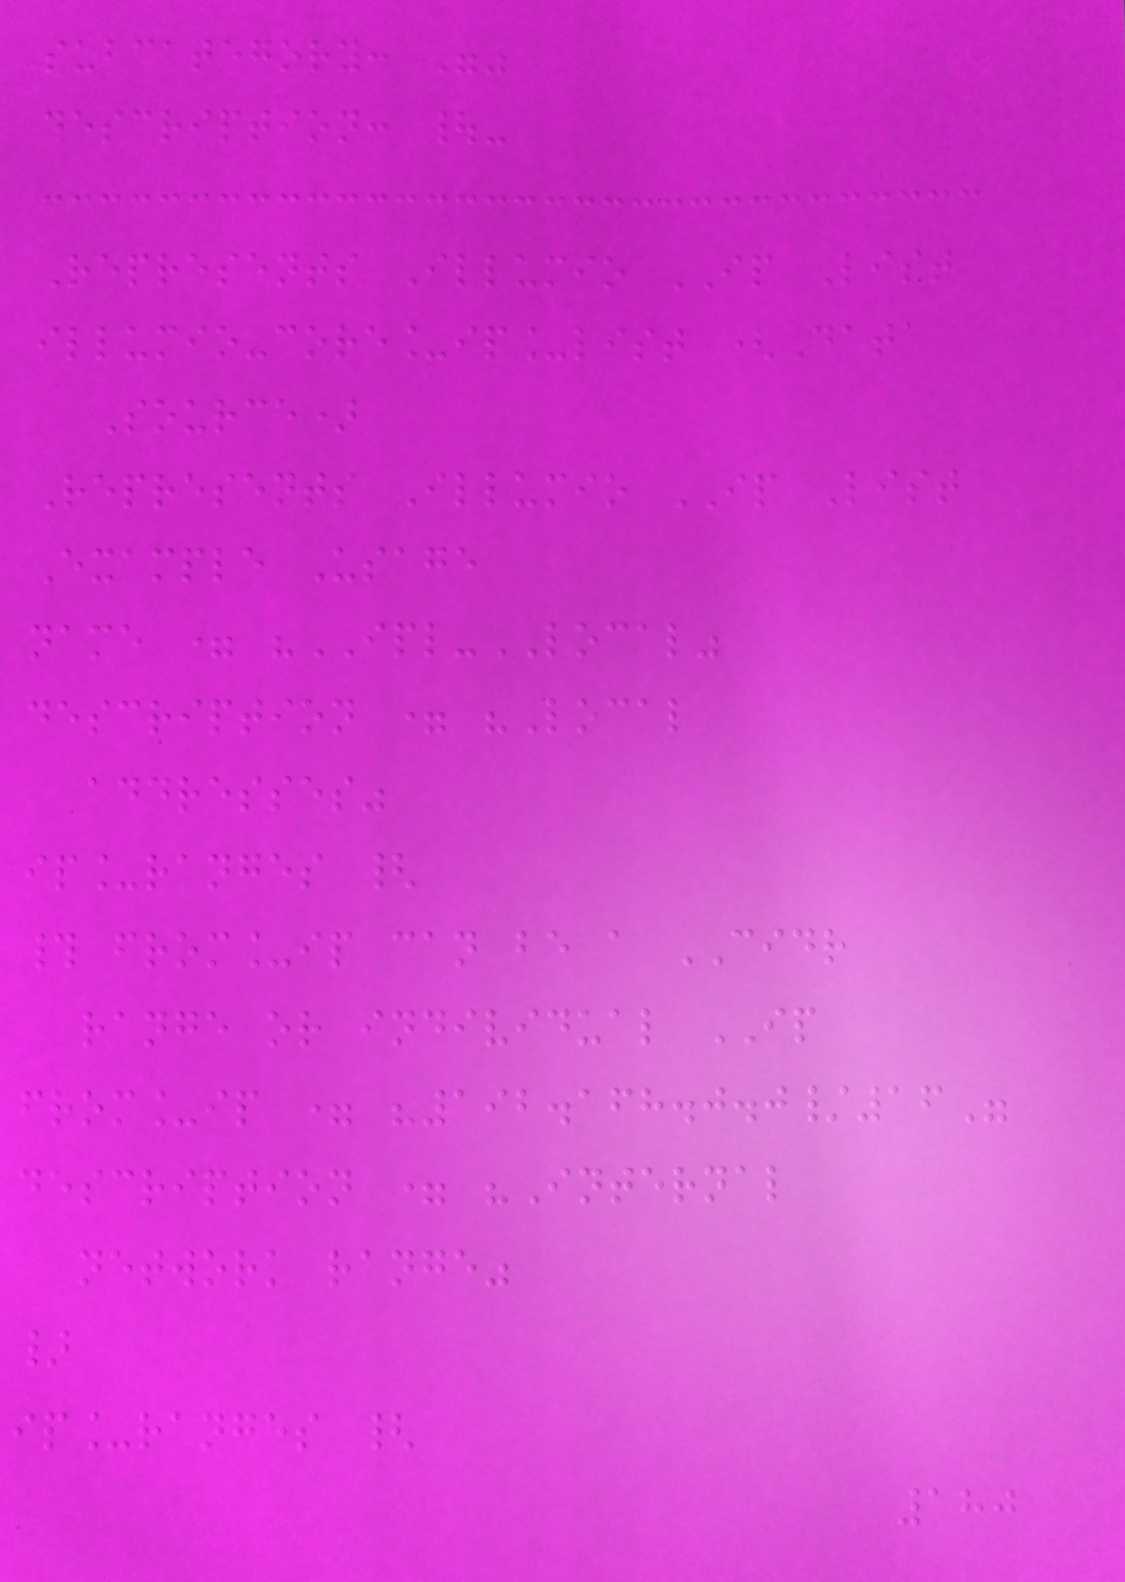subcategory: ""
description: |-
Represents Illumio IP List
illumio-core_ip_list (Data
Source)
Represents Illumio IP List
Example Usage
name = "IPL-LOCAL"
description = "Local
addresses"
ip_ranges {
# from_ip can be a CIDR
range or individual IP
from_ip = "192.168.0.0/16"
description = "Internal
network range"
}
ip_ranges {
180
